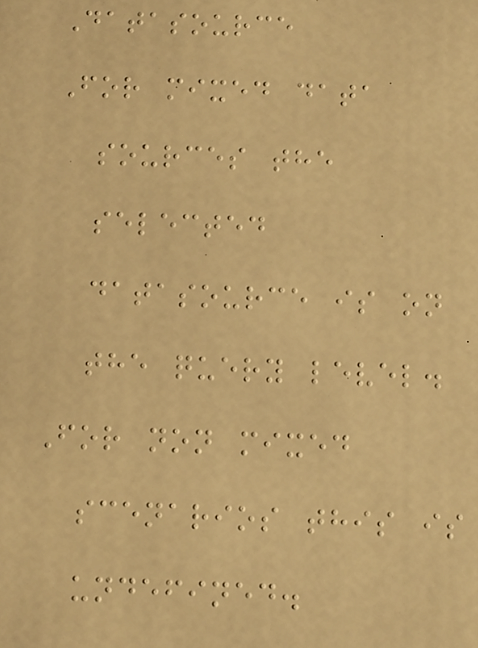Datasource
For mixed data
sources the
selected
datasource is on
the query level.
For non mixed
scenarios this is
undefined.
